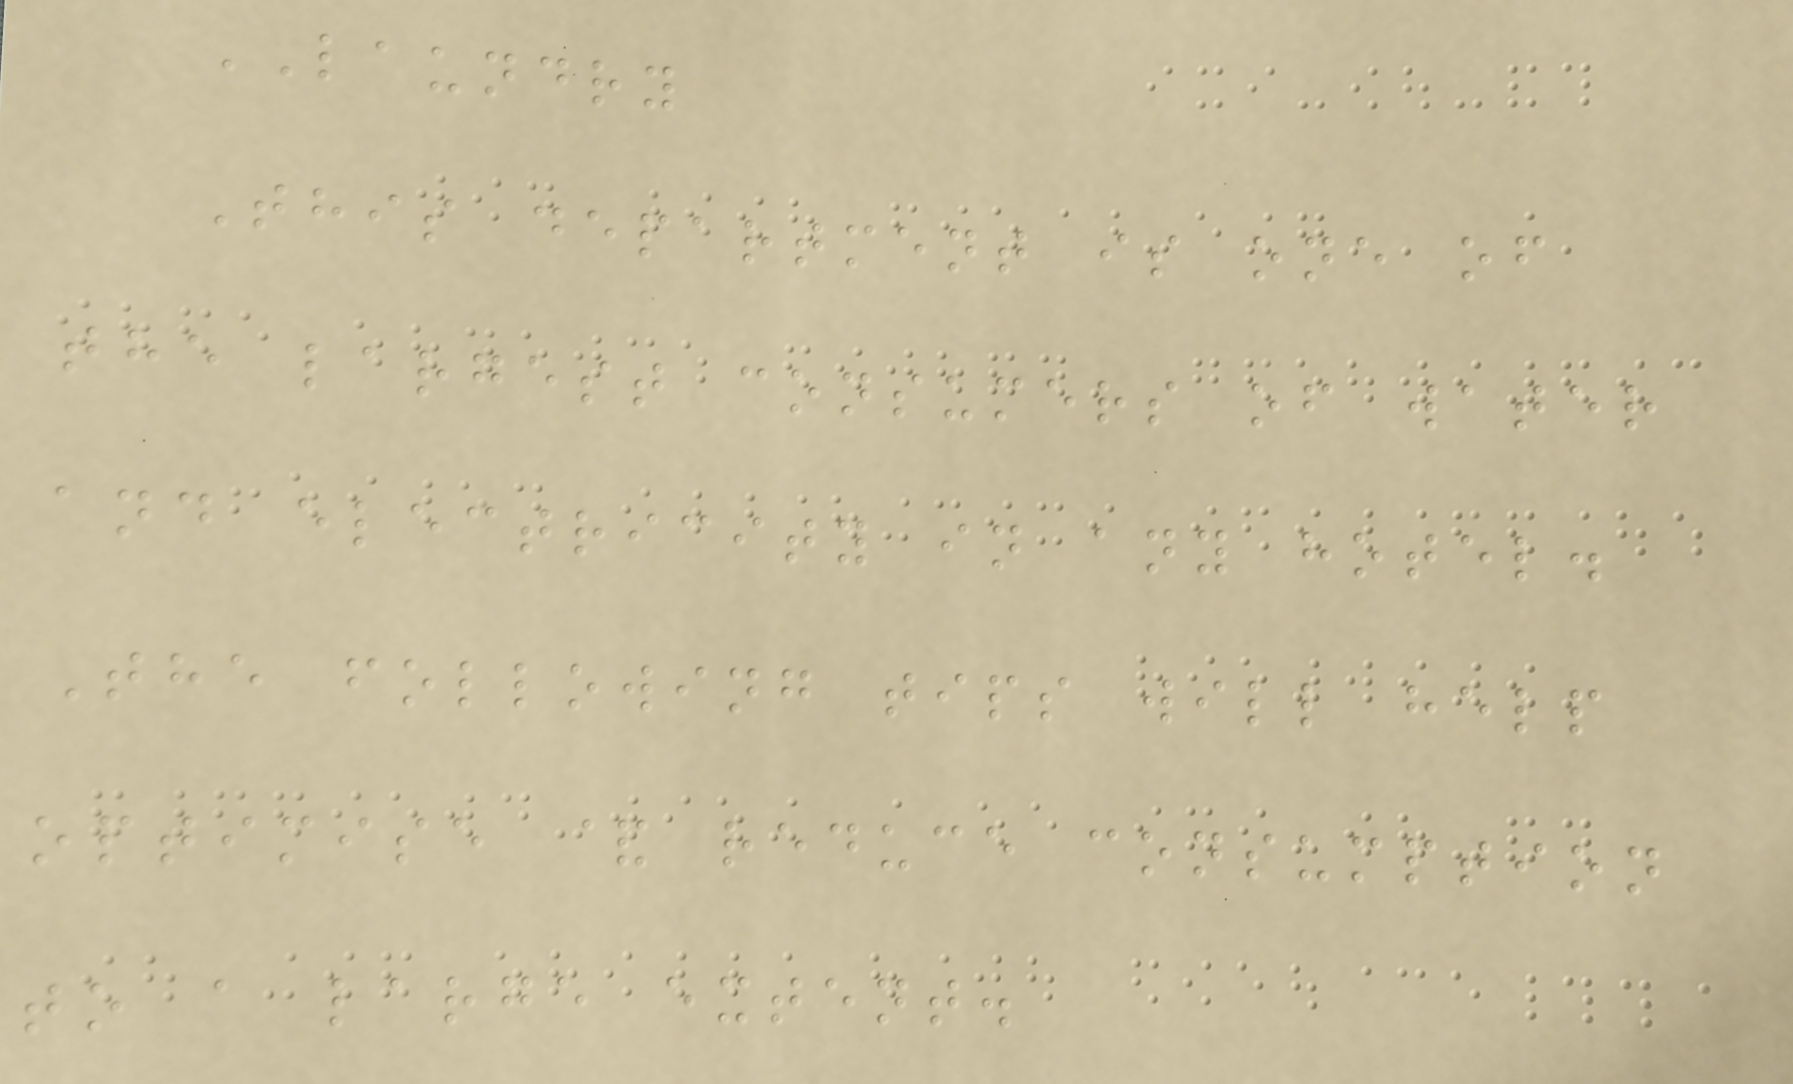LAUNDRY
This department is one of
the largest consumers of water
and electricity in any hotel.
The following tips will help
optimise & reduce consumption
to a large extent.
